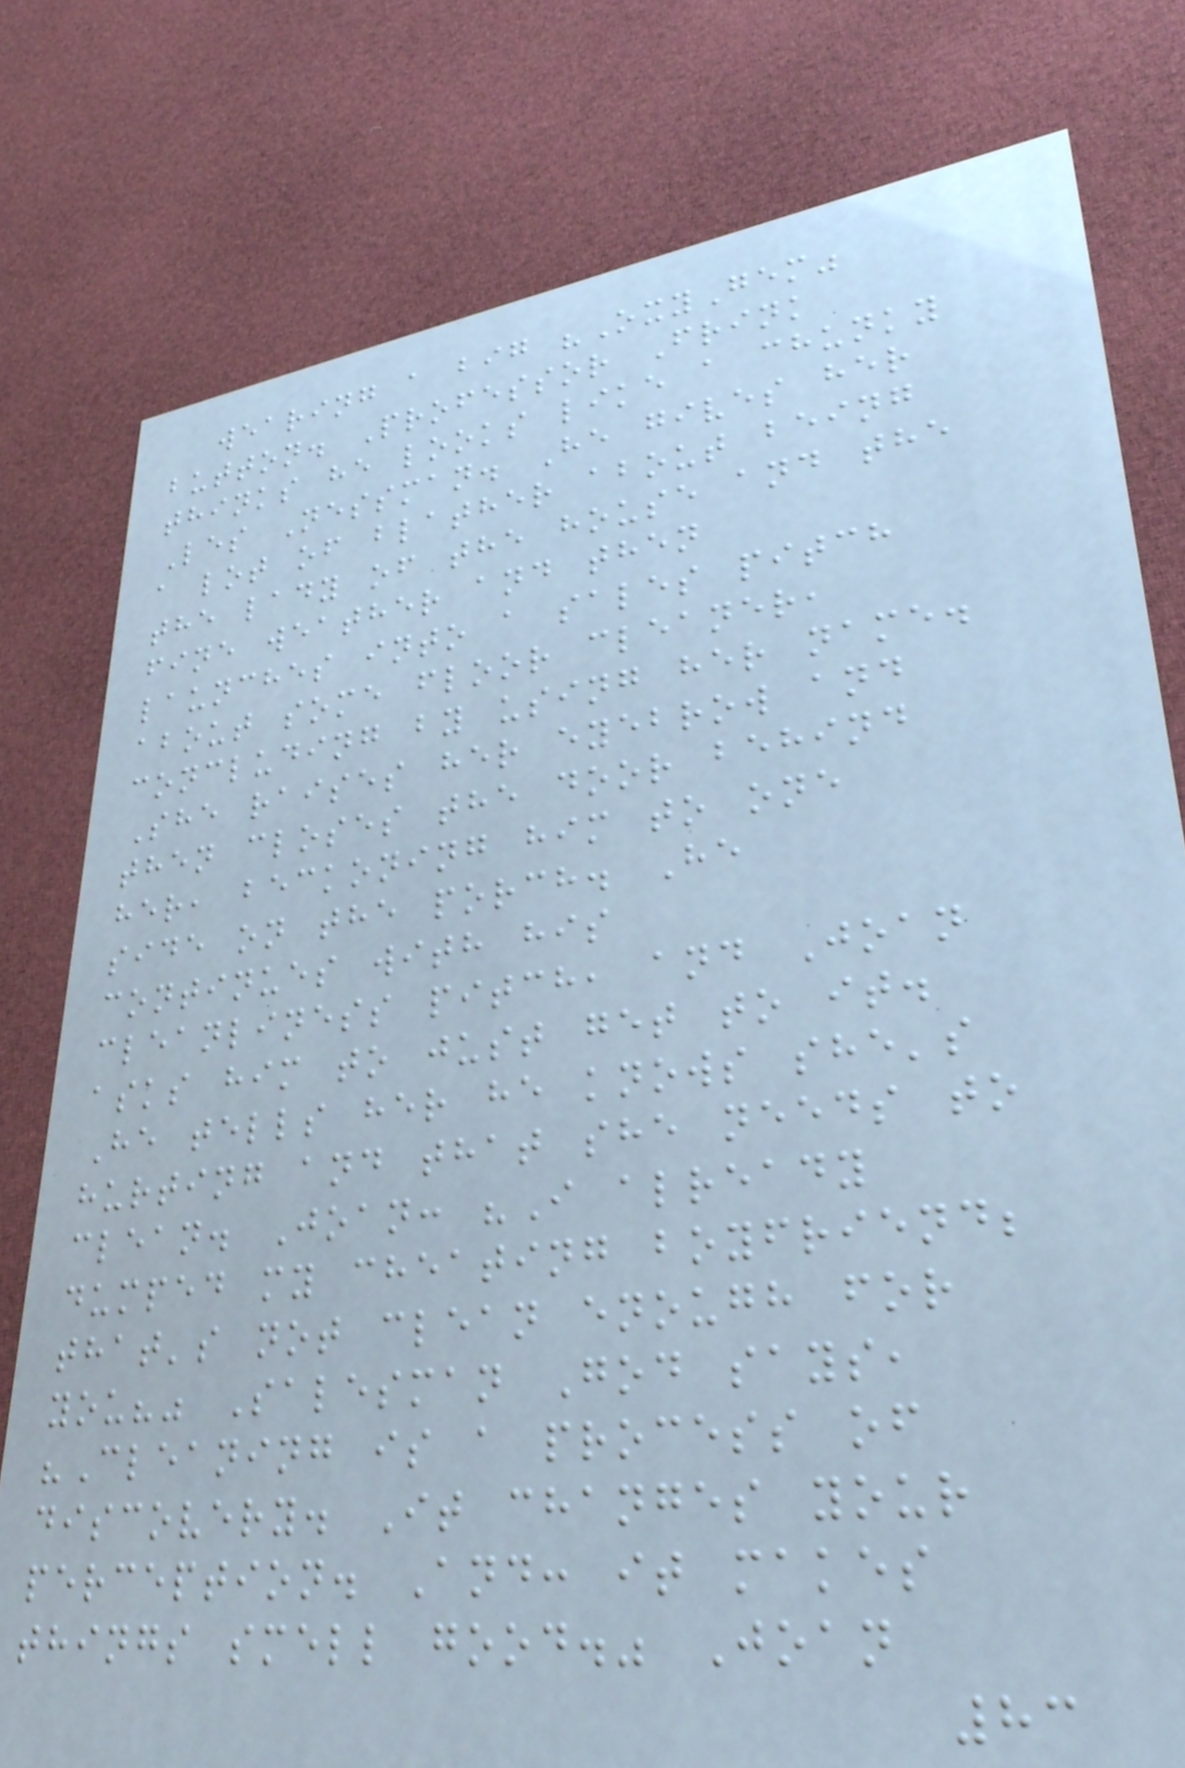wearing a big "OxyGem"
button. Professor Frink
thinks he looks like a chunky
Les Nessman. He gives her
a lot of blather about being
the lady of the house and the
fine weather and then
launches into a sales pitch
about some floor cleaner,
concluding by using her name.
She raises her eyebrow and
then closes the door behind
her, beckoning him to one
side on the porch. He
continues with his
cleanliness pitch, and Joan
asks him to just get to it.
He tells her he knows she's
hurting and that she needs to
clean. Joan: "I already
dumped my cheating boyfriend;
that's not clean enough for
you?" Salesman God says,
"Cleaning is a process of
discovery. It changes your
perception. And: it makes
things smell good." Joan
83
